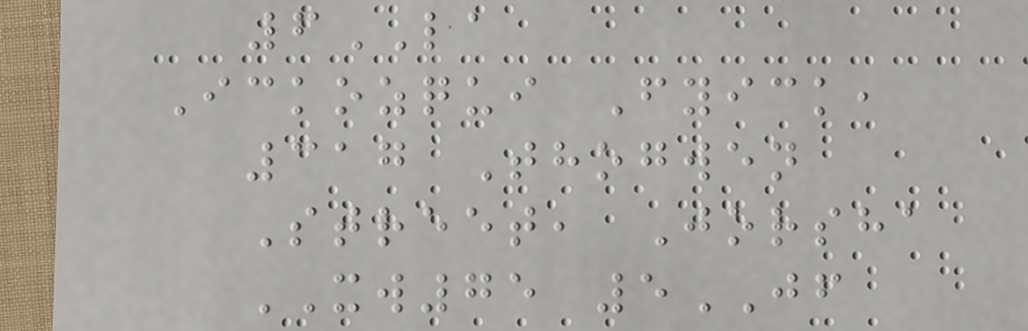6LA
Ickozqui Fyick,
317 Thogwen
Street, Jorsha
XW75 5JF
